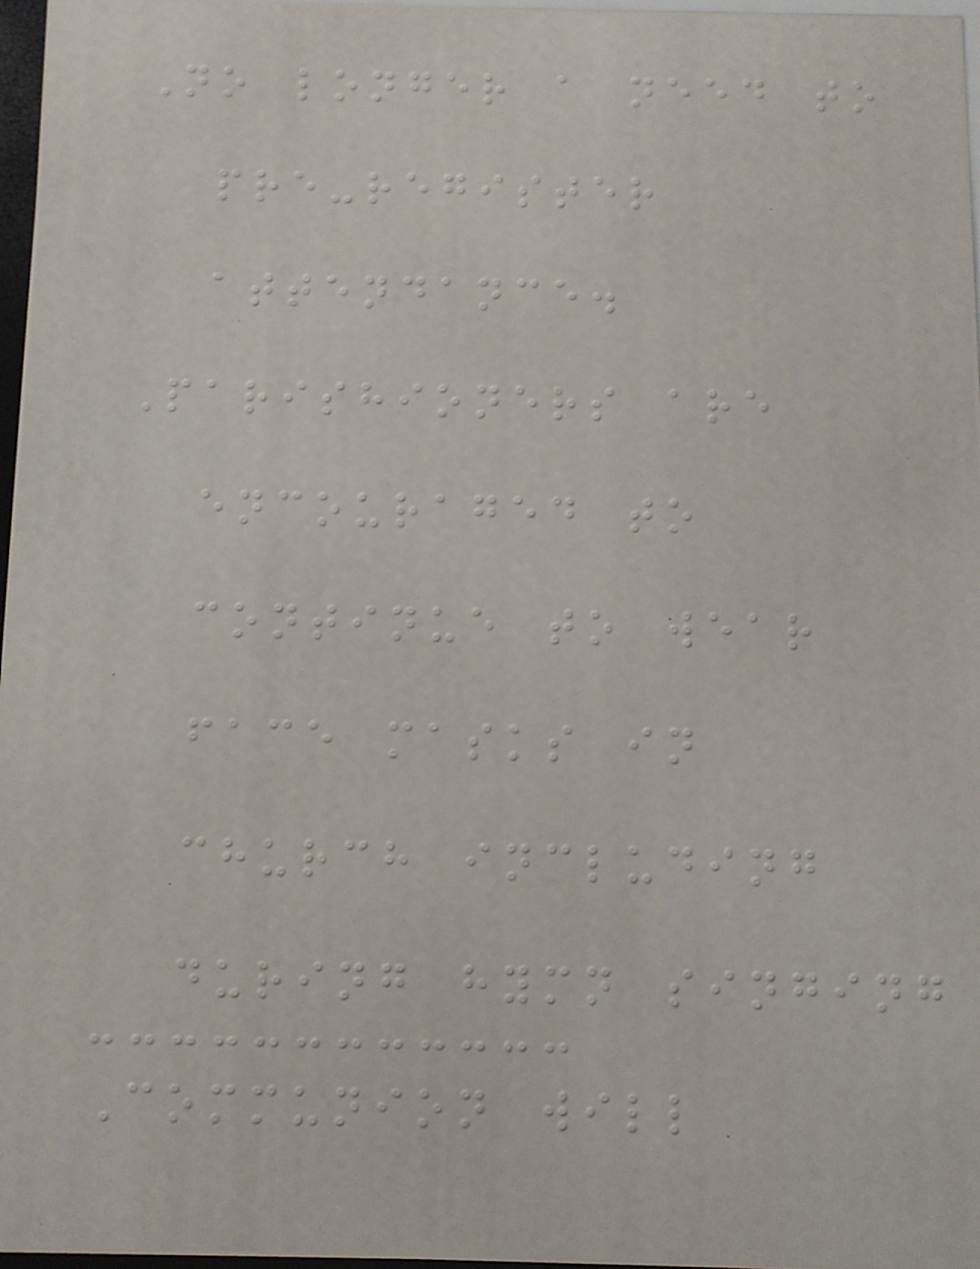No longer a need to
pre-register
attendance.
Parishioners are
encouraged to
continue to wear
face masks in
church including
during hymn singing
Communion will
